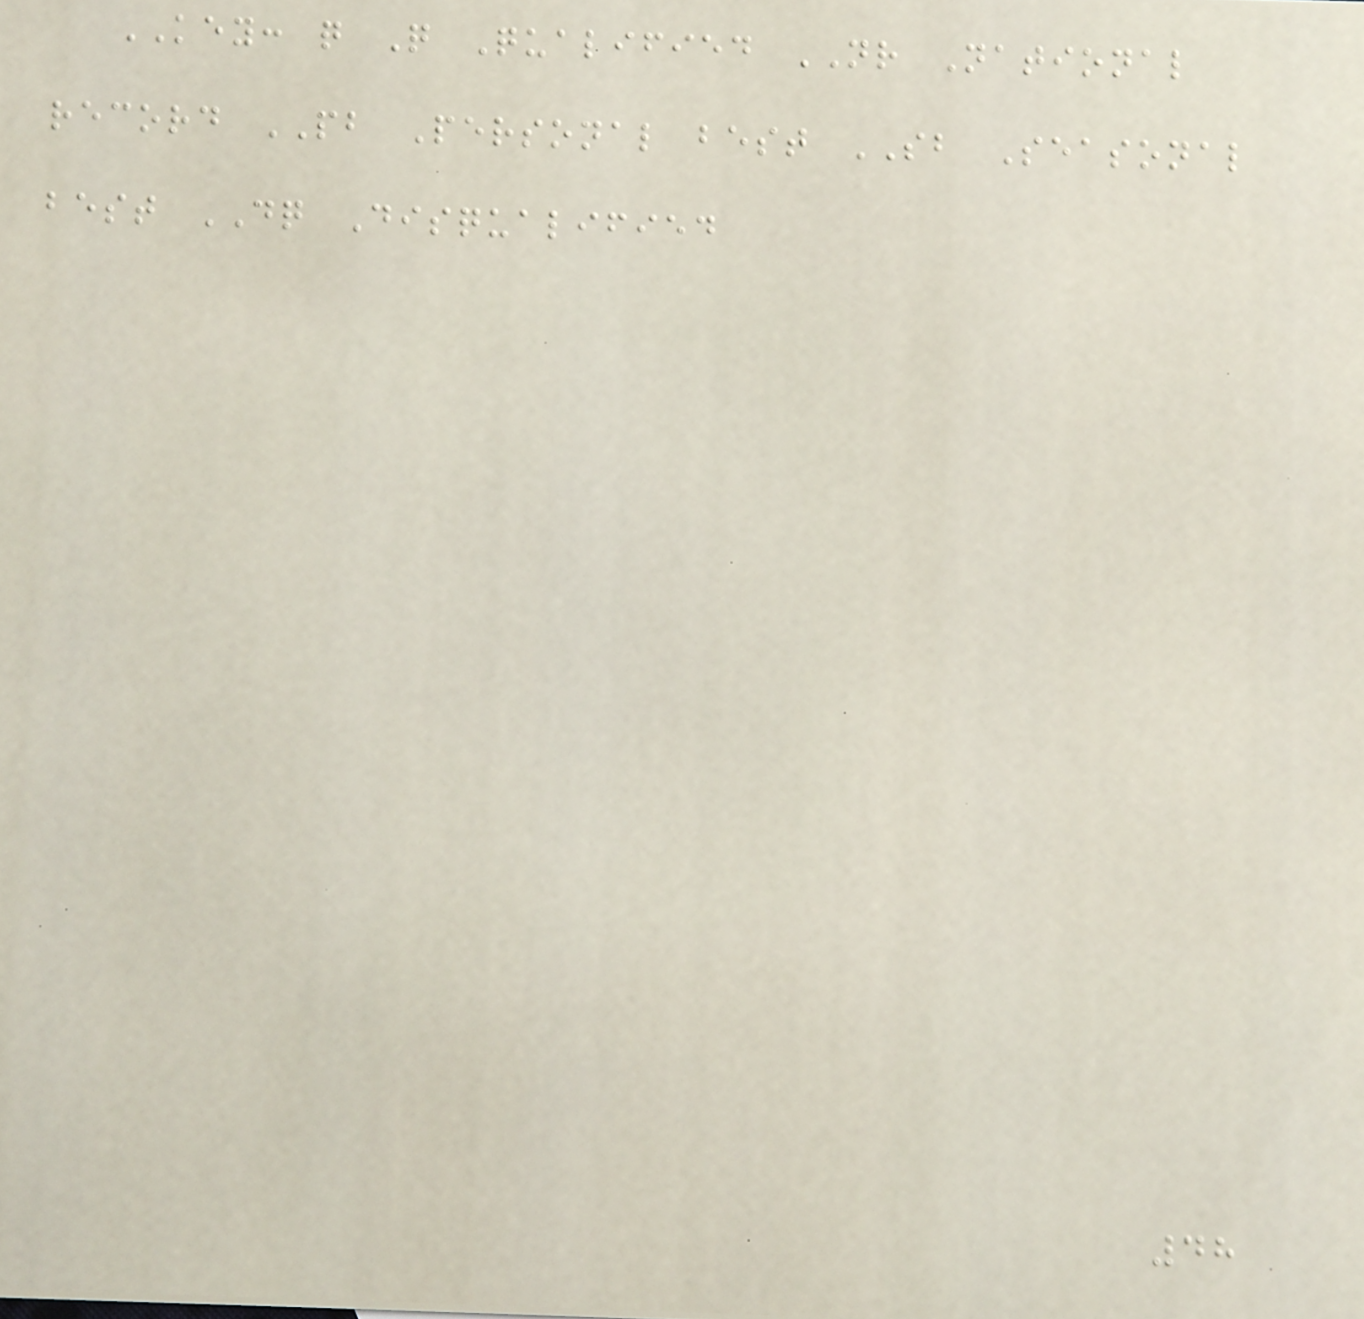KEY: q Q Qualified NR National
record PB Personal best SB Seasonal
best DQ Disqualified
48
